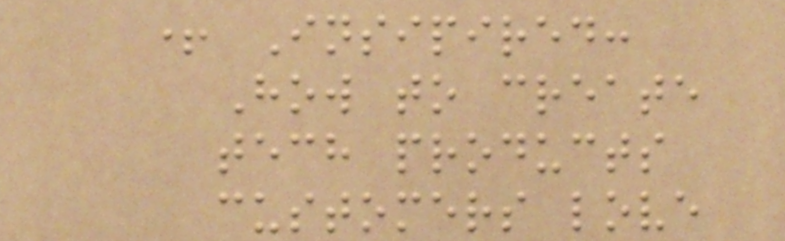+ Insipired:
How to create
tech products
customers love
